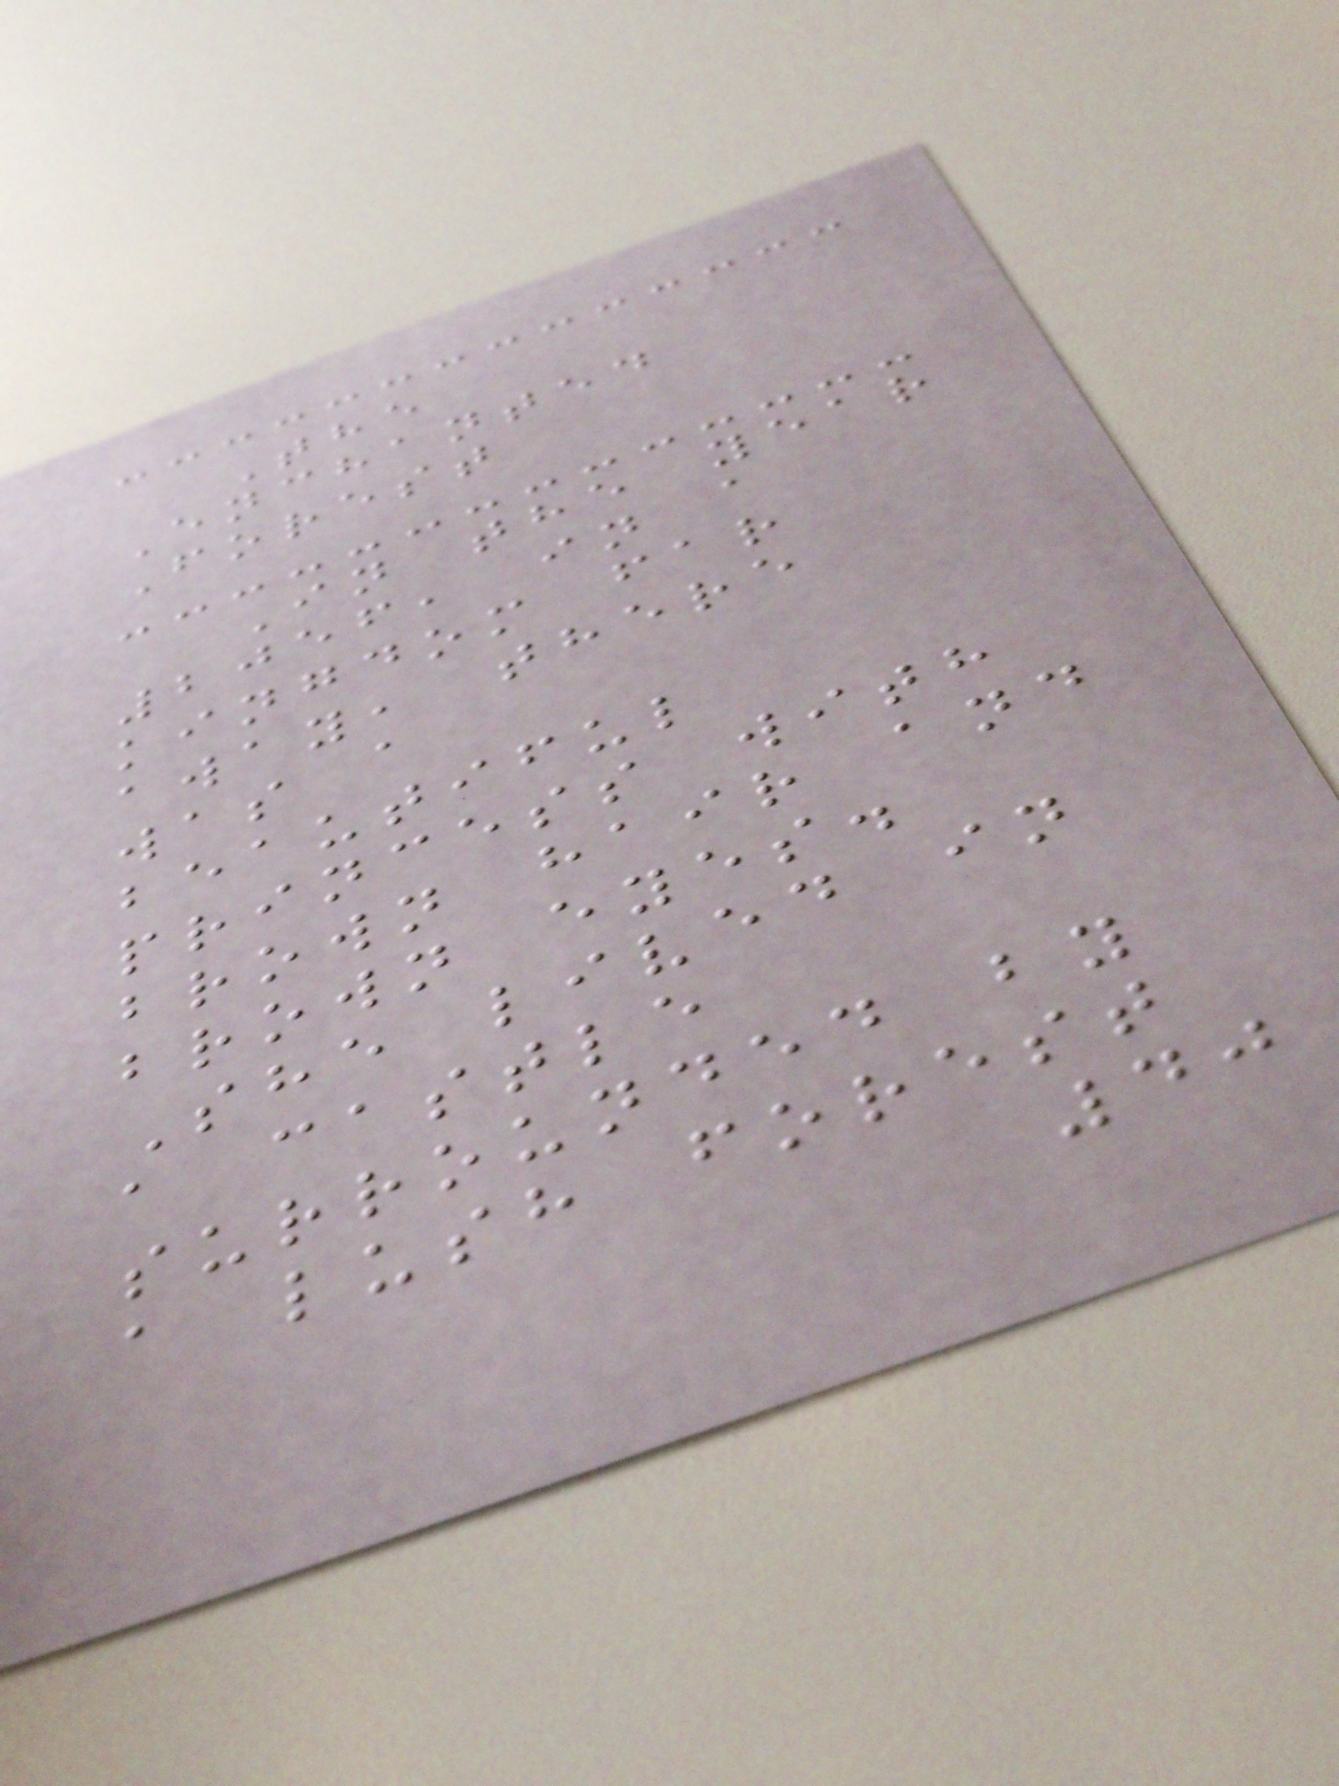The
Enchanted
Forest
In the year
2056, in a
kingdom far
away, there
was a
beautiful
princess with
brown hair and
brown eyes.
She lived in
a castle
surrounded by
a lush forest
40
